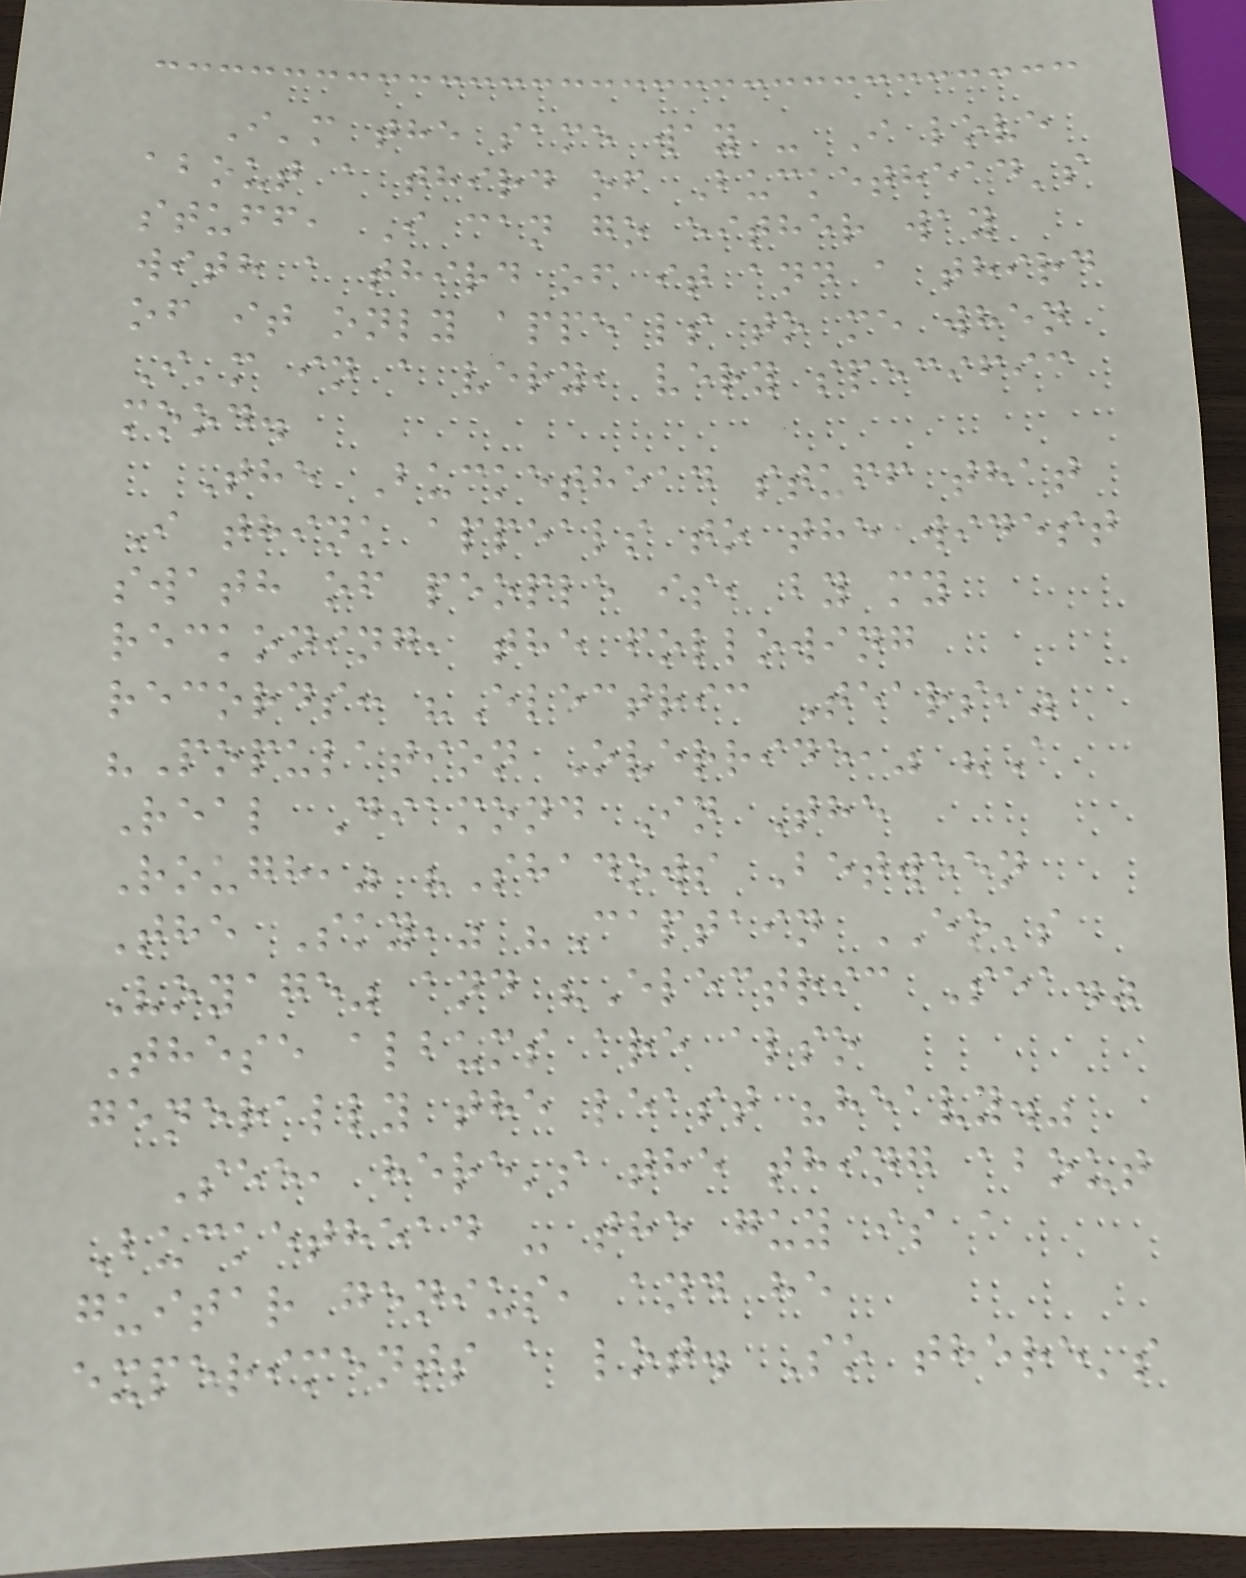I'm the same way - I love
about a third of Buckethead's
stuff, I can go either way
with a third of it and a third
of it only appeals to me when
I'm in a very, very specific
mood.
The Buckethead stuff that
I think appeals to the widest
swath of people is, by my
reckoning, the following
records: "Electric Tears,"
"Population Override," "A
Real Diamond In The
Rough," "Shadows Between
The Sky," "Captain EO's
Voyage" and "Electric Sea."
These albums are also
generally the least "heavy."
See, here's the thing about
Buckethead - the guy is a
guitar genius, and he
experiments a lot. So there's
